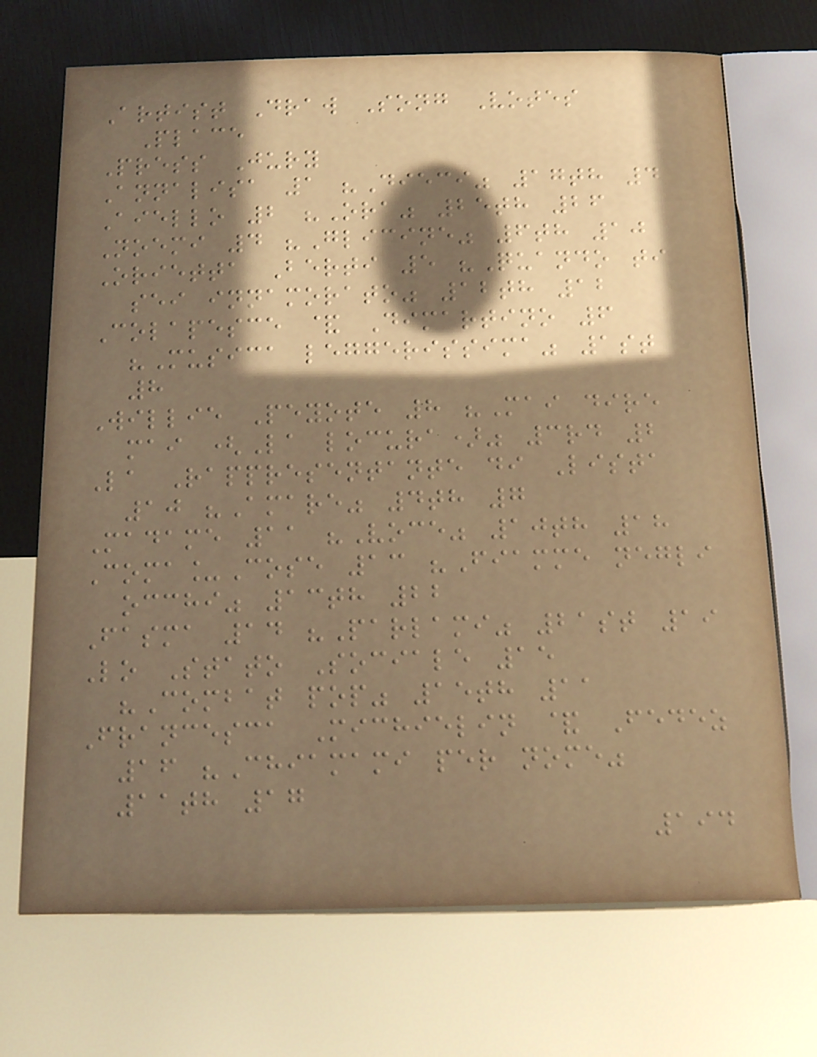Artist Draw Song Votes
Place
Press Jury
Annalisa 1 "Dieci" 17th 4
Aiello 2 "Ora" 25th 26
Noemi 4 "Glicine" 6th 10
Orietta Berti 5 "Quando ti
sei innamorato" 12th 12
Colapesce & Dimartino 6
"Musica leggerissima" 1st
8
Willie Peyote 8 "Mai dire
mai (La locura)" 3rd 2
La Rappresentante di Lista
10 "Amare" 4th 7
Madame 11 "Voce" 10th 18
Coma_Cose 13 "Fiamme negli
occhi" 13th 22
Fasma 14 "Parlami" 21st 19
Lo Stato Sociale 15
"Combat pop" 15th 11
Francesca Michielin & Fedez
16 "Chiamami per nome"
11th 17
194
